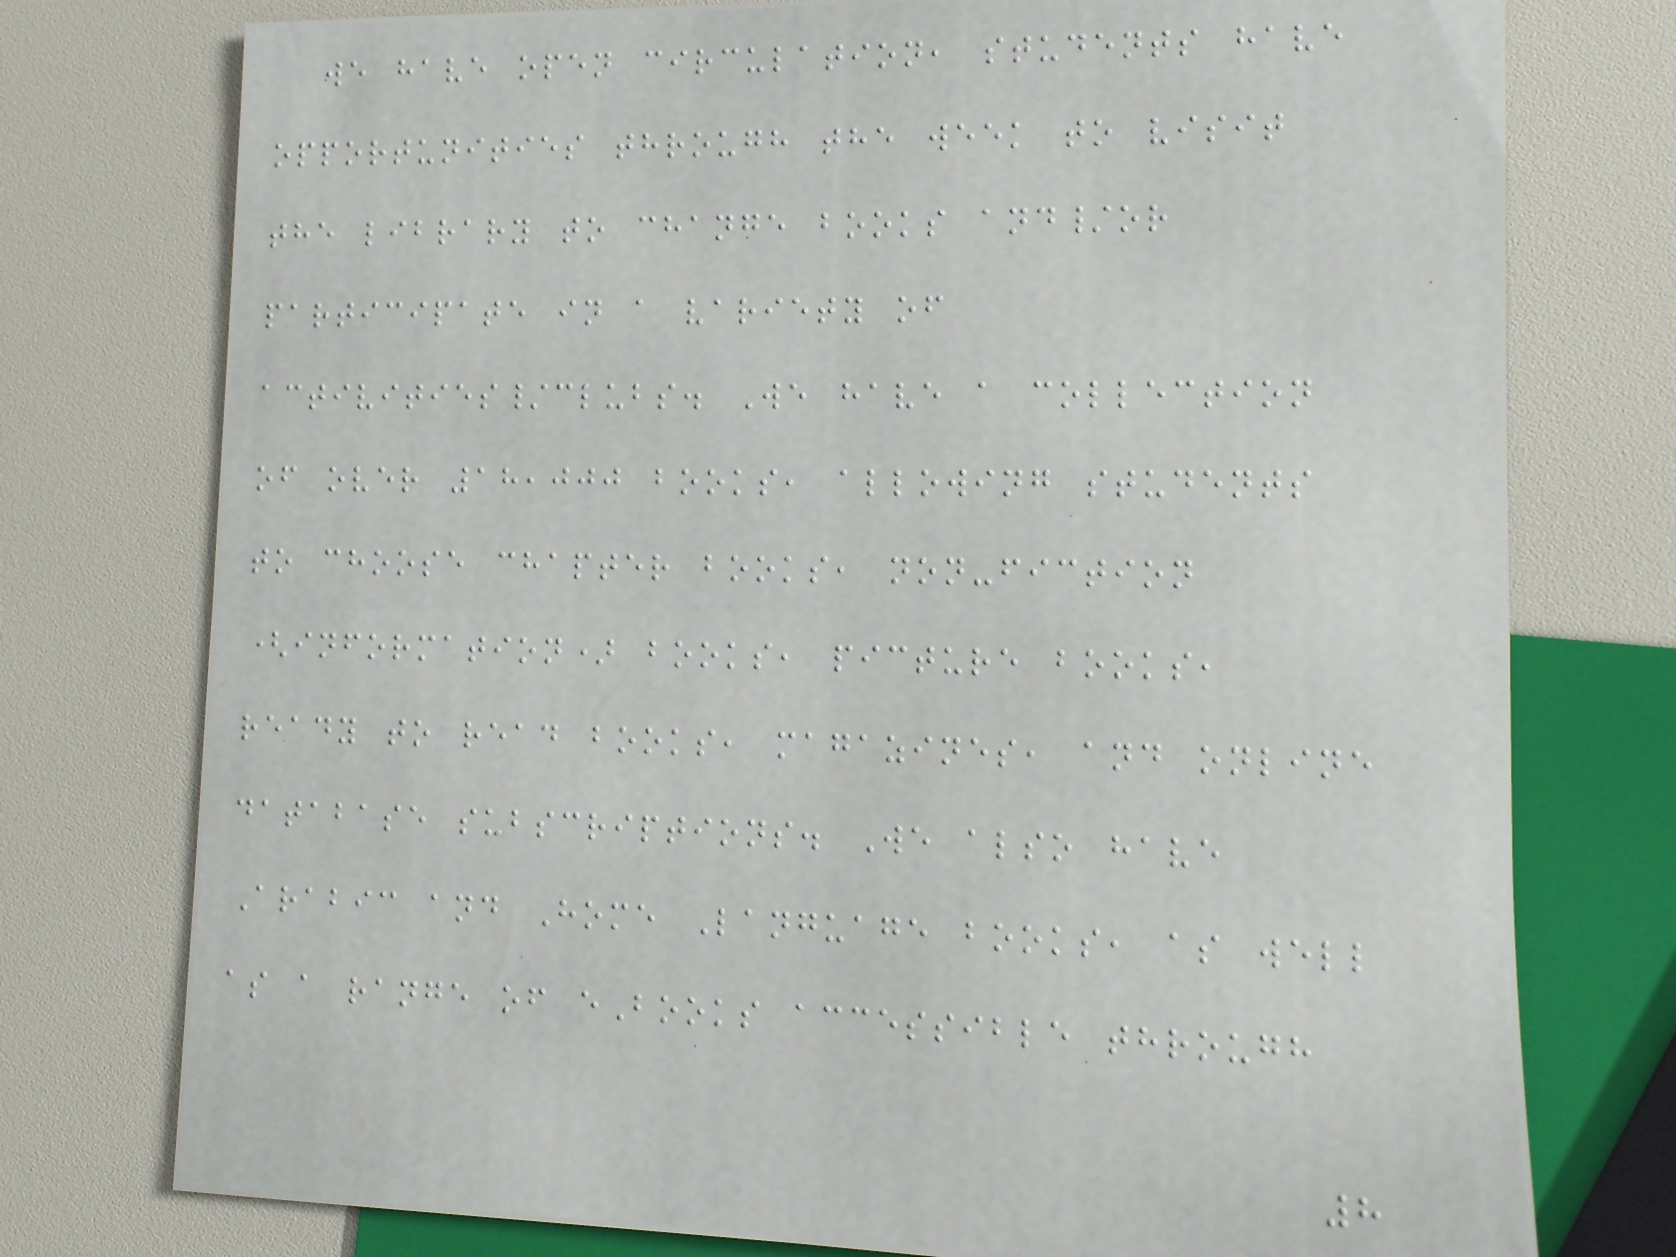we have open circulation, students have
opportunities through the week to visit
the library to change books and/or
participate in a variety of
activities/clubs. We have a collection
of over 18,000 books, allowing students
to choose chapter books, non-fiction
(information) books, picture books,
ready to read books, magazines, and online
database subscriptions. We also have
Arabic and Home Language books, as well
as a range of eBooks accessible through
8
